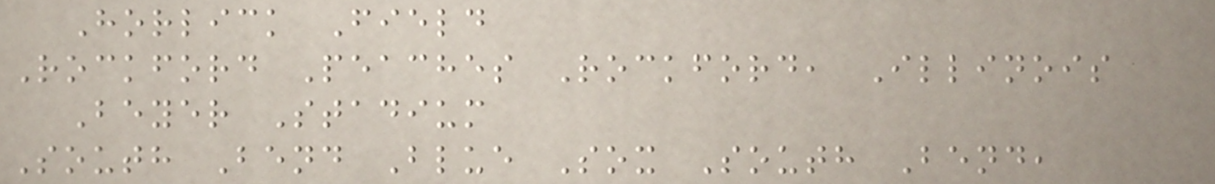Horlick Field
Rockford Peaches Rockford, Illinois
Beyer Stadium
South Bend Blue Sox South Bend,
